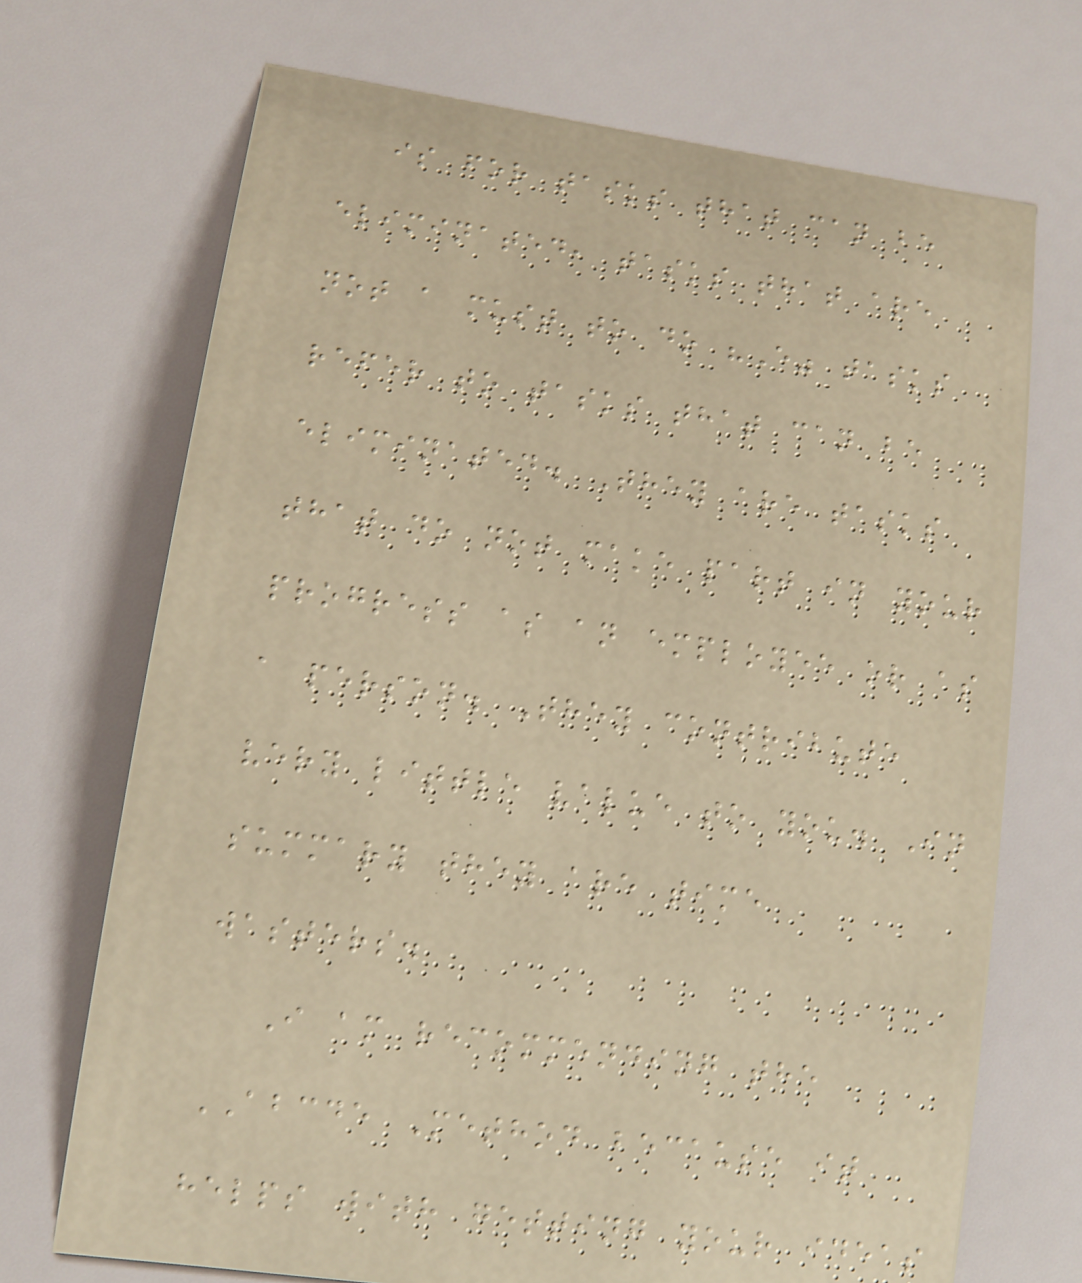is for tasks that can be
eliminated, tasks that are
not a must to do "E" tasks
refer to tasks that can be
eliminated. They are tasks
that do not make part in your
progress as an employee or as
a person. They contribute
very little value to you. In
summary they are time
wasters.
I am recommending the
ABCDE Method because it
helps with getting your ideas
